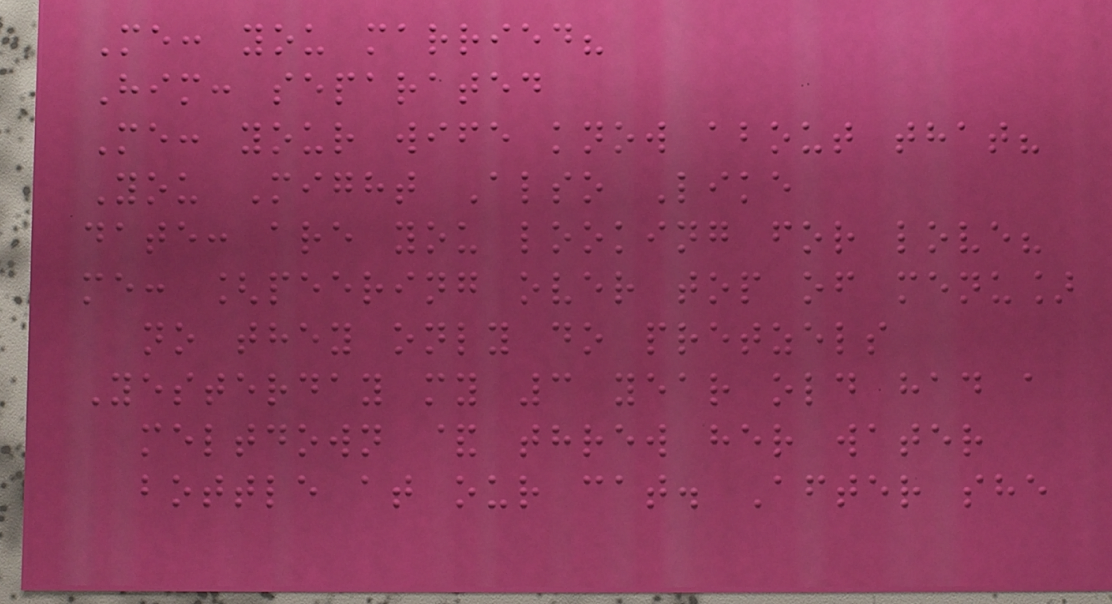Me: you married?
Him: separated
Me: your wife know about that?
You Might Also Like
date: are you looking for love?
me: [peering over top of menu]
no they only do pretzels
Yesterday my 3 year old had a
meltdown & threw her water
bottle at our cat. After she
